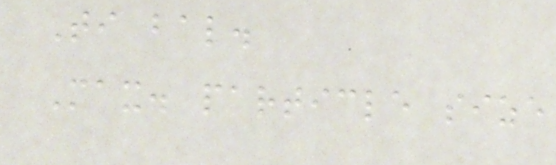Ti bal.
Max. particle size
